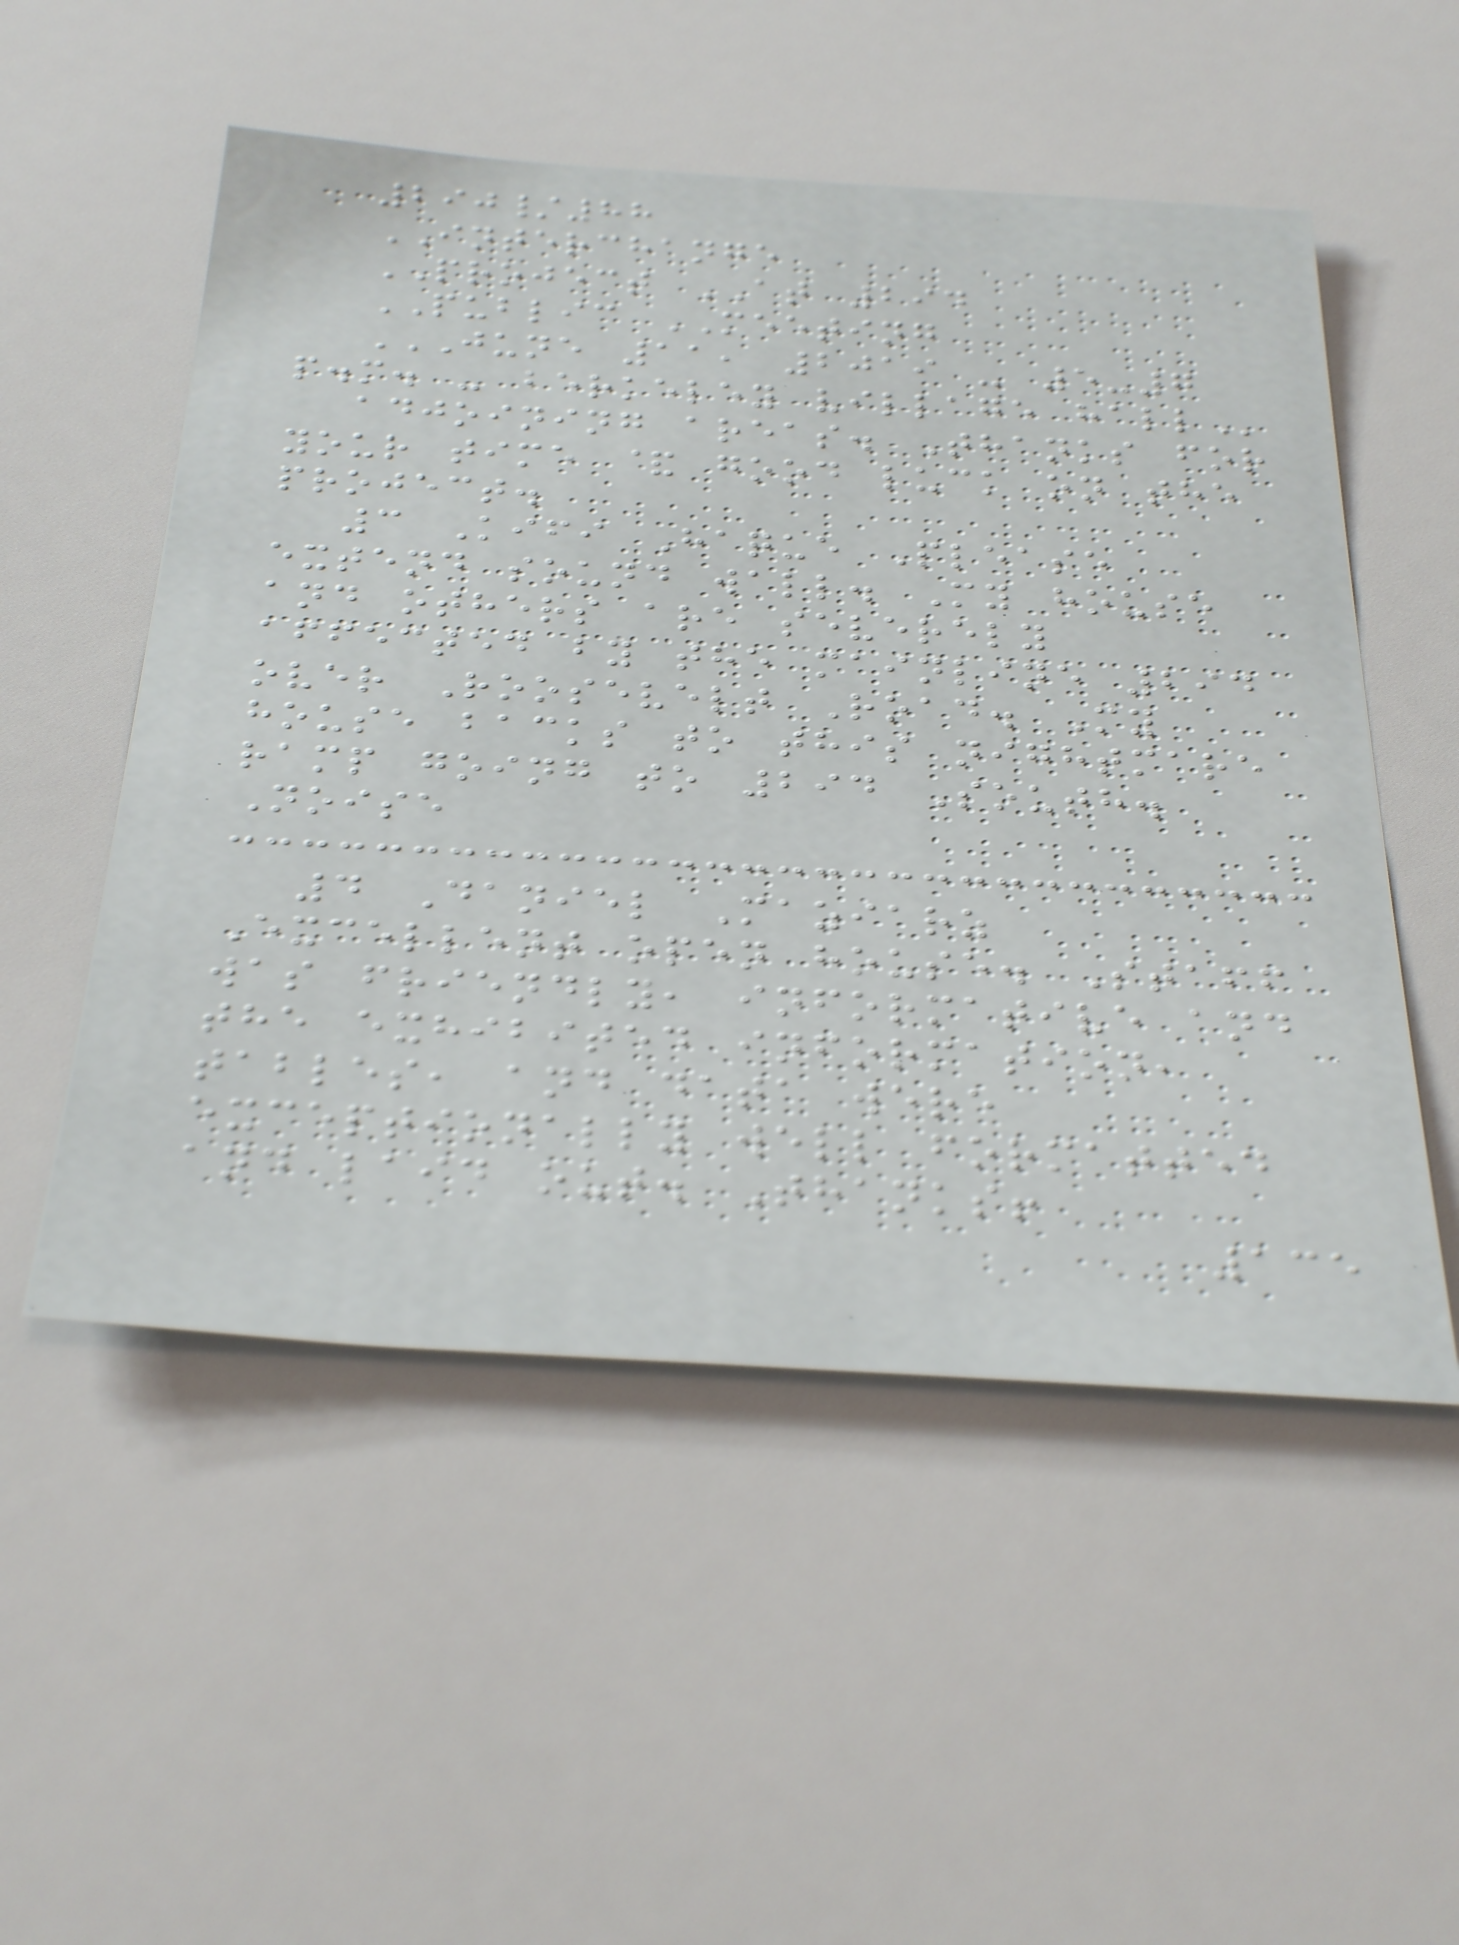290/88
INTERCHANGE
PROJECT AT 294
PUBLIC MEETING
JUNE 11, 2019 - 5-7
P.M. - BERKELEY VILLAGE HALL
adjoining areas. Thanks for
your time & good luck on the
project.
3 Kifi Haque Please
extend sound wall. My house
and others are severely
affected by the mainline 294
over Roosevelt Road. My
house backs to this nightmare
ramp going to 294 South.
Noise
4 Daniel Maziarz
Excellent open house. Staff
was friendly, informative and
the exhibited information,
tables, and data were
exceptionally well formatted
and laid out. Thanks!
135
